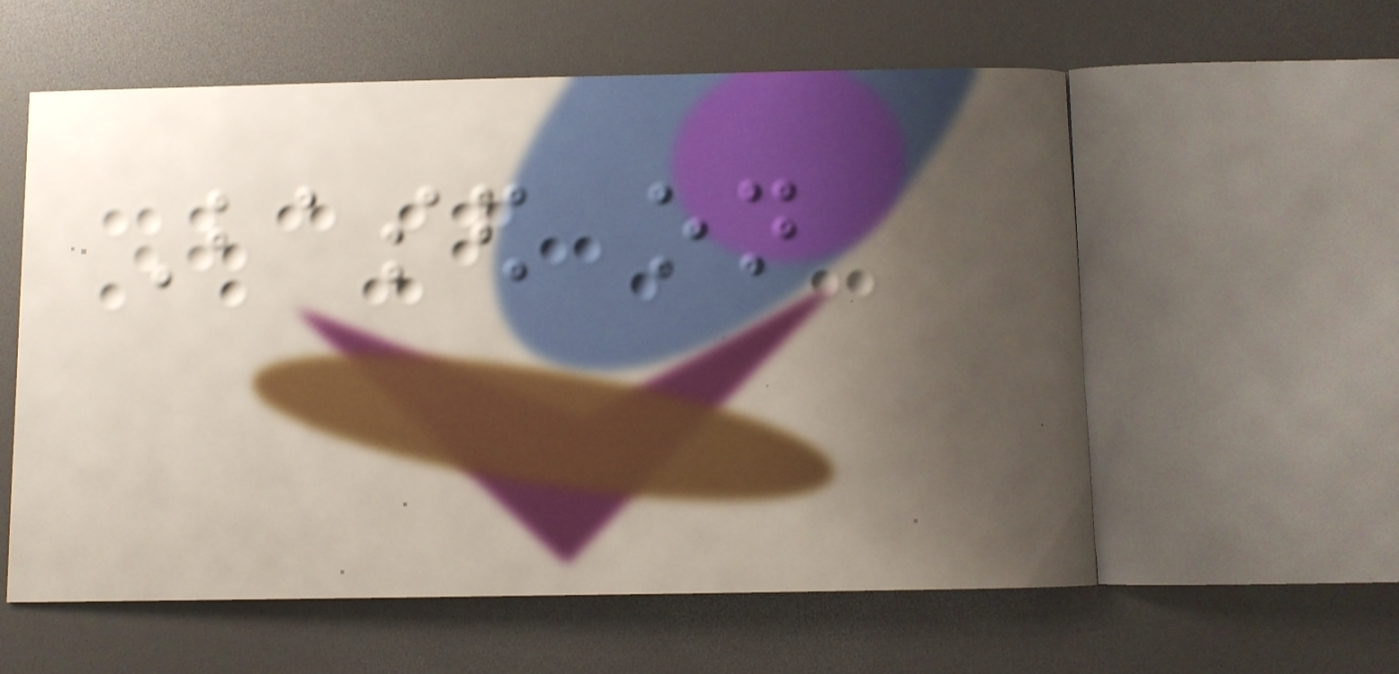Based on
